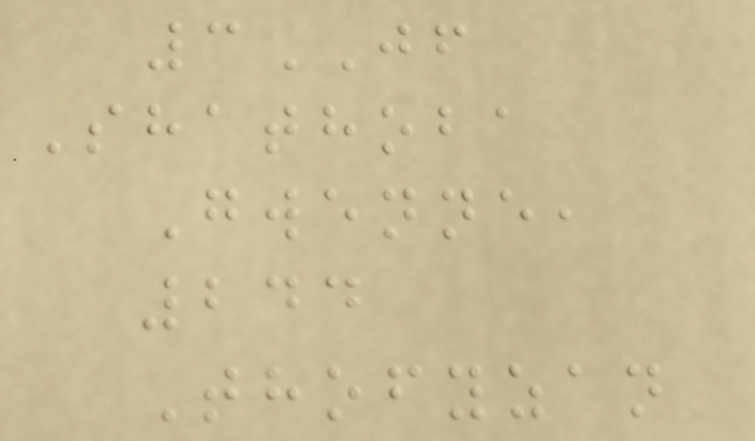3JF
Shathoba
Gwenne,
244
Thofyzan
